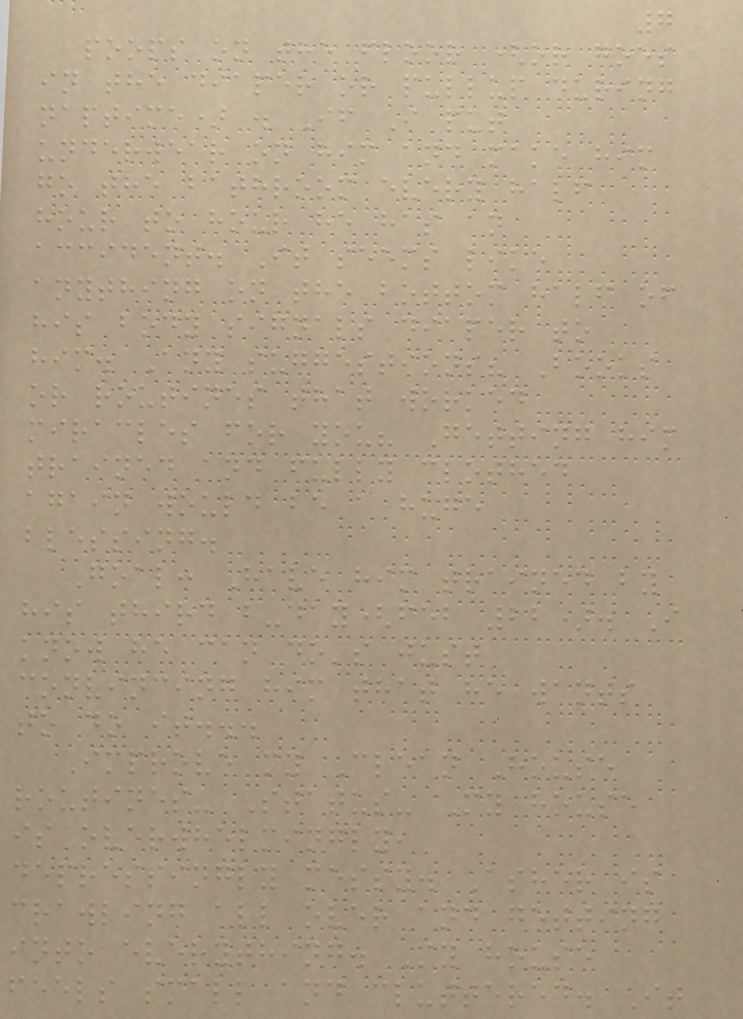7
poops on the floor (or goes
in the diaper or pullup during
naptime) . If I put
underwear on him and make him
go the bathroom every half
hour to hour he has an
accident. It seems like
anything on the bottom half of
his body signals diaper to
him. Any suggestions? Books
or routines that worked
miracles for you? Getting him
trained and fully clothed
again would be a huge
blessing.
Goal: Have him trained by
his third b-day(feb 22). I
know he can do's just
convincing him that he wants
to do it...
Improve my Clean House
routines- Status- My house
is overwhelmingly,
depressingly messy. Asher is
crawling all over and getting
into everything. My house
feels small and cluttered. It
